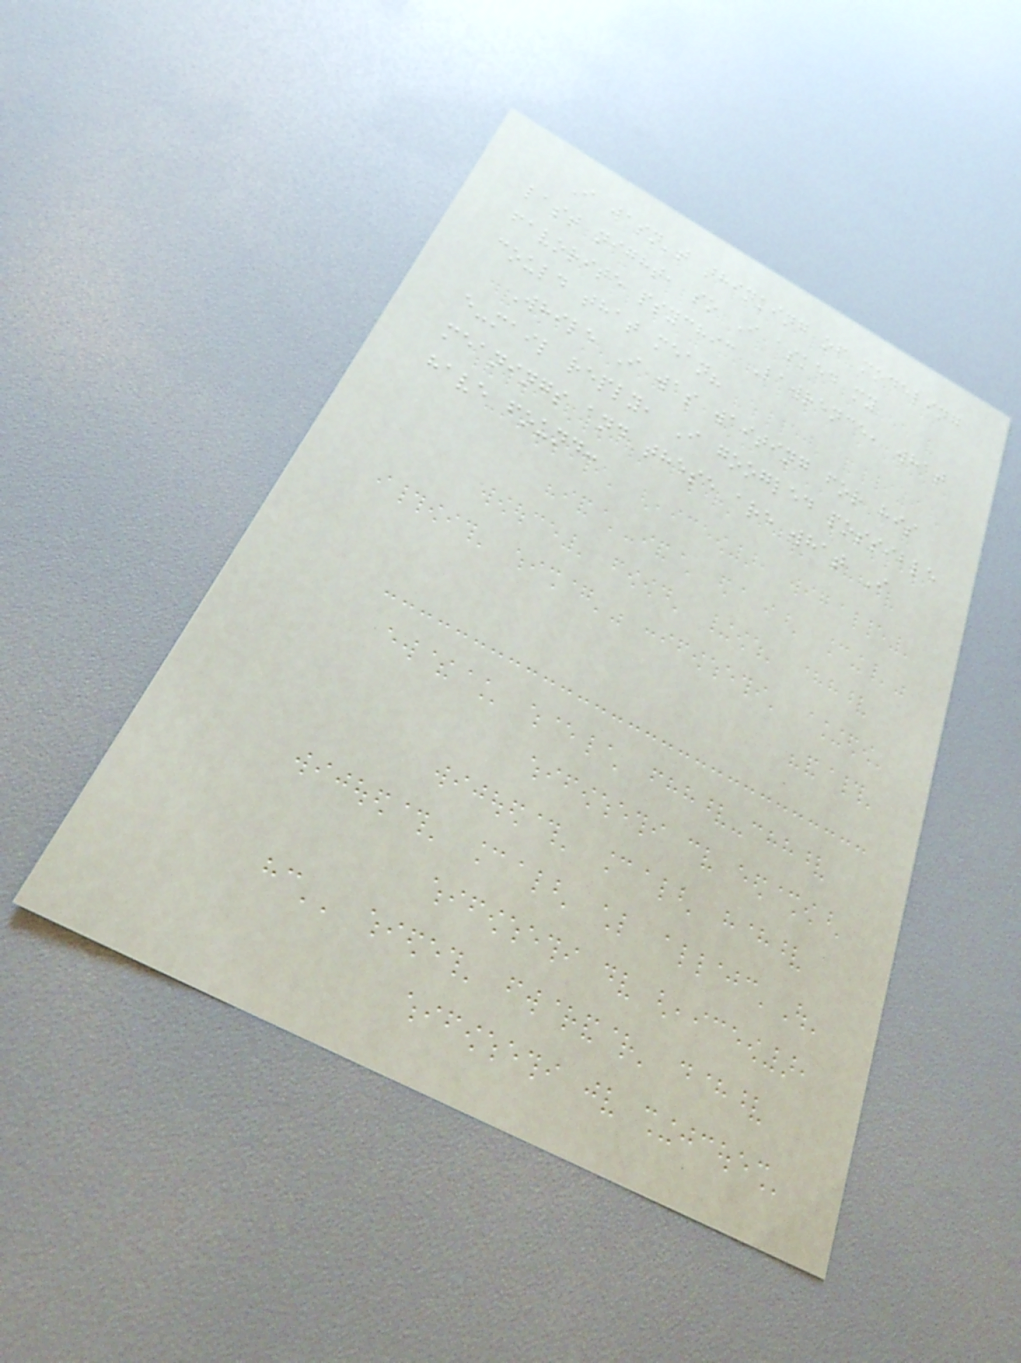I wasn't thinking of modeling
last night, so I asked my
favorite psychic Lawrence, what
could that mean?
While I was waiting for his
e-mail reply, I googled possible
meanings and these are what I
have found:
